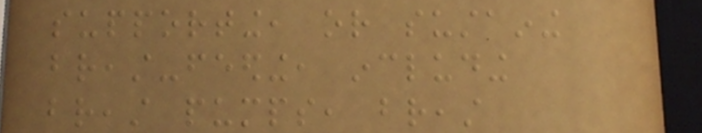supporting, or sustaining
breast-feeding, including
breast pumps, breast
